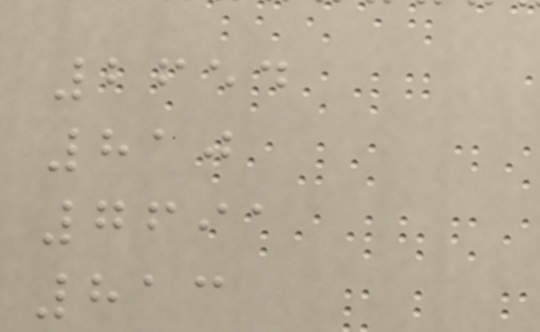2654
810
7691
813
